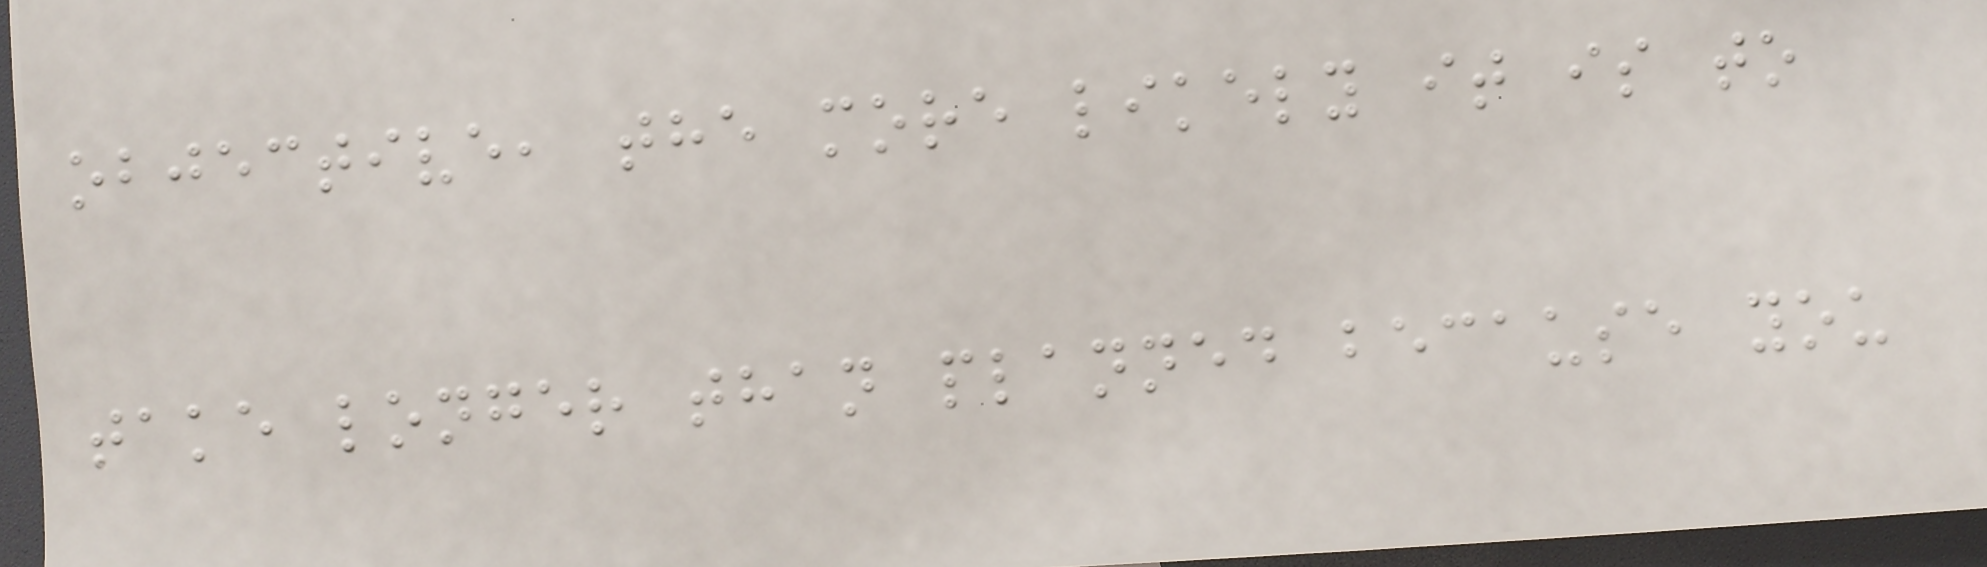objective, the more likely it is to
take longer than planned because you
